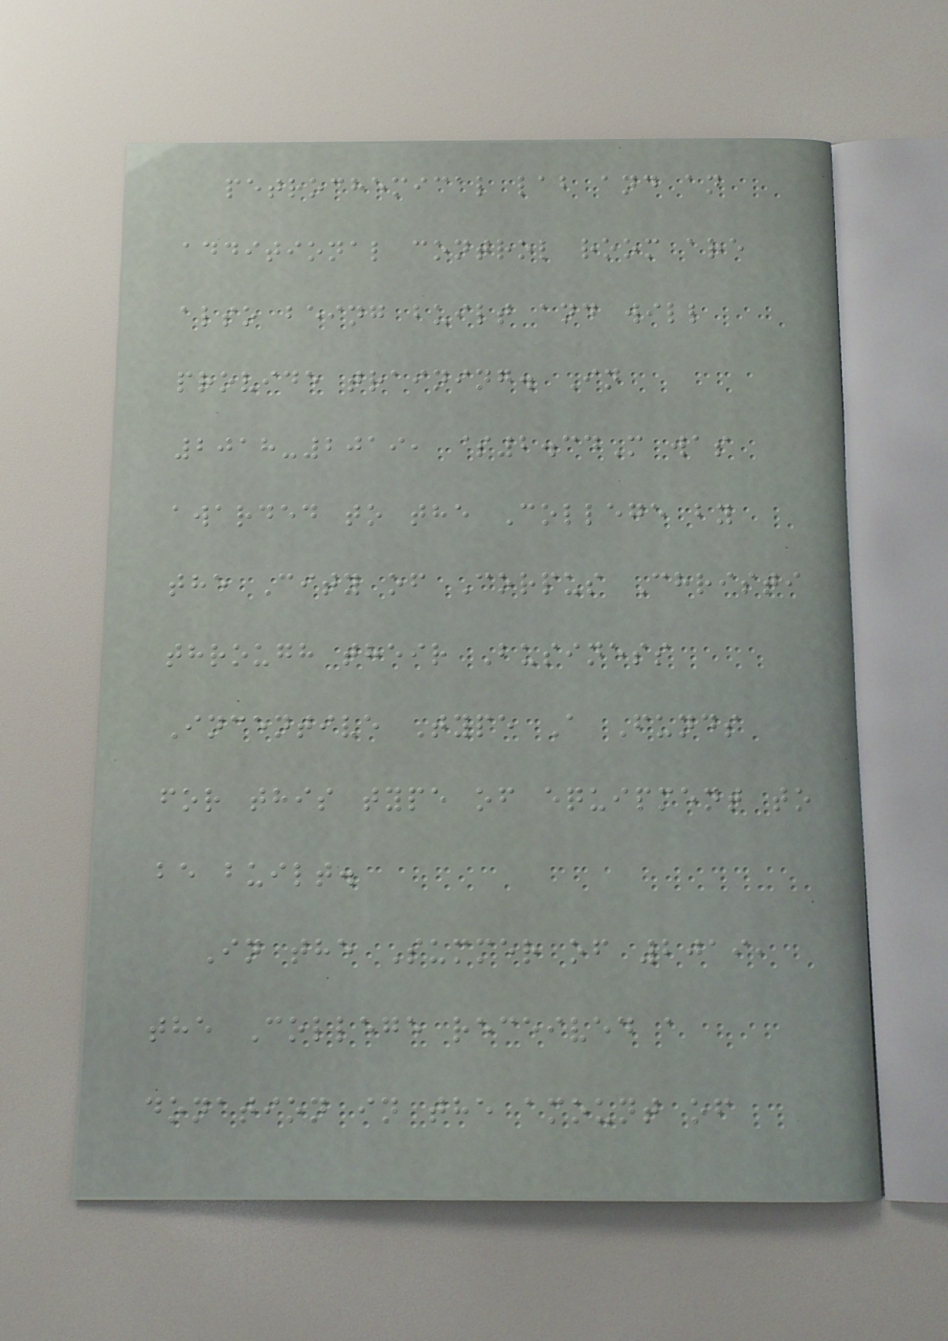petrochemical lab and an
additional control room are
also being built and will
provide training. In
2018-2019, $2.34M was
awarded to the College by
the City of Corpus Christi
through their Business
Incentive Type A Funds
for this type of equipment to
be built.
In the Summer of 2019,
the College received a
donation in the amount of
